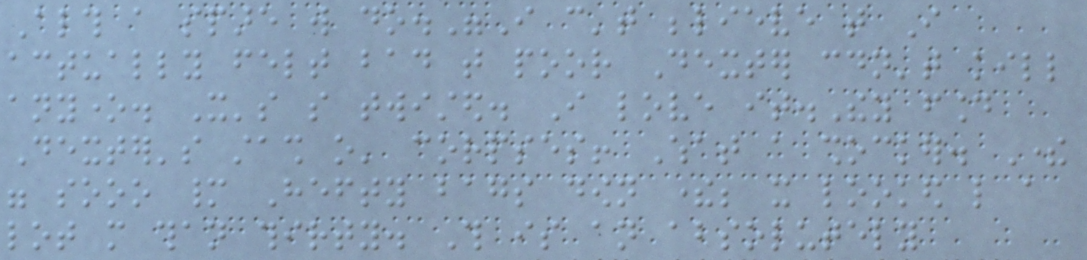Although a spare will do."I can't believe that I
actually felt bad that poor Dexter couldn't kill
anyone. It's so twisted. I love it.They found
Dexter's stash o' corpses! What a shocker. There
were sooo many Hefty bags down there; it looked like a
lot more than thirty. This is an absolutely
